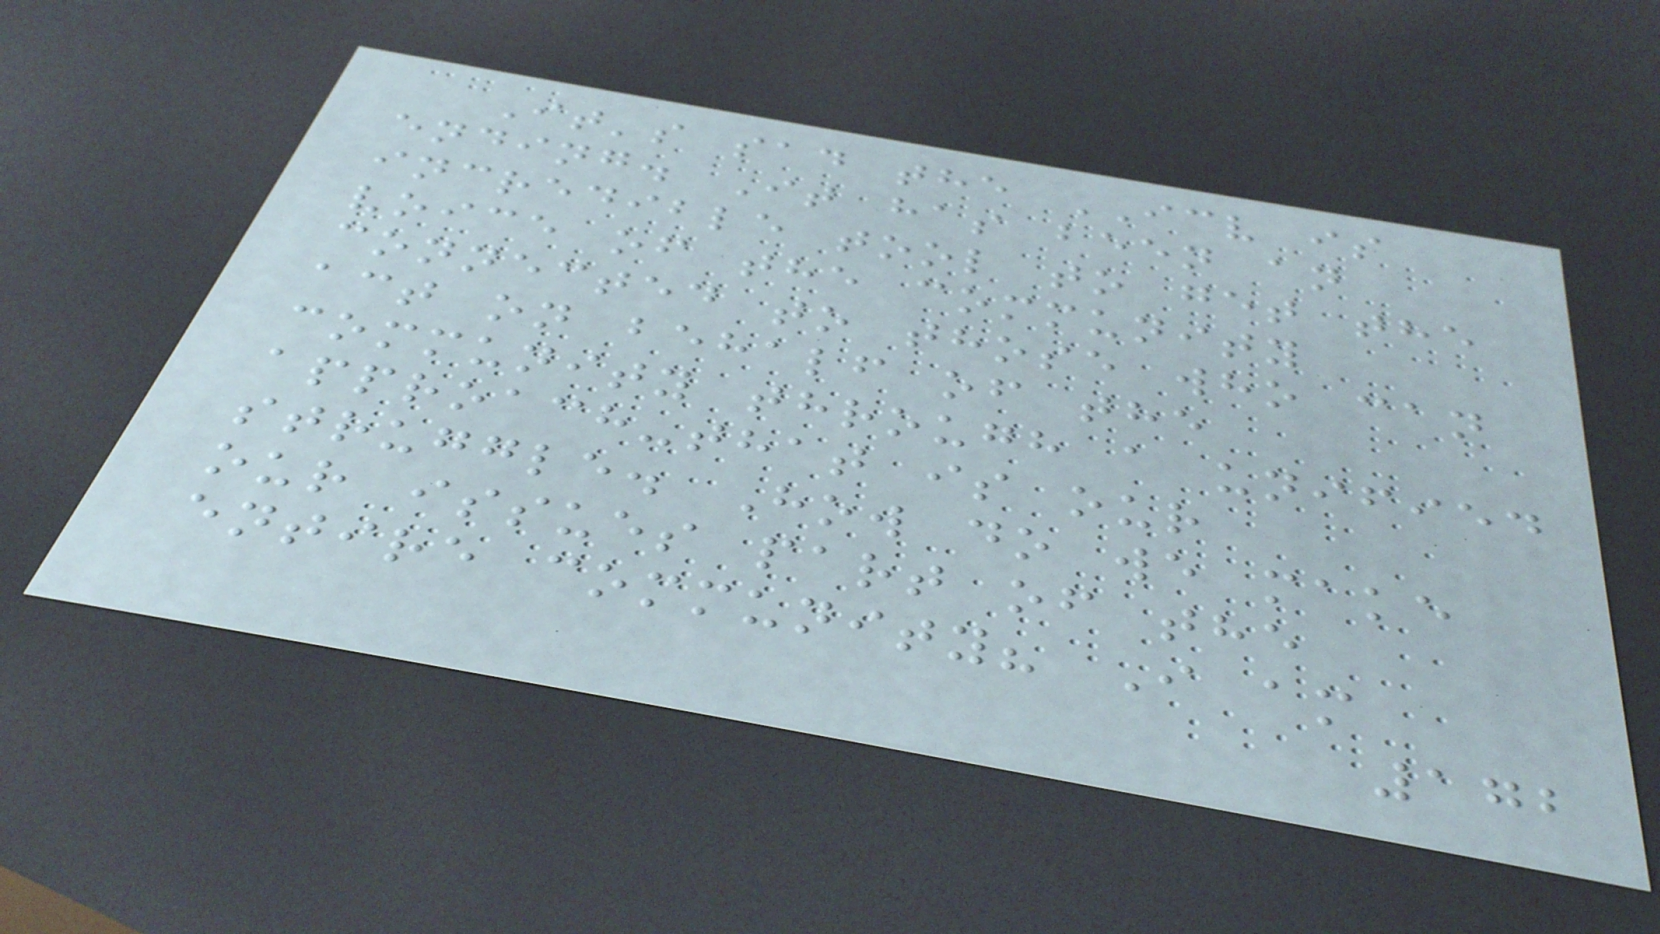It's sad the ICV is
ending. It has been an
incredible tool to get the
voice of the community
connected to those who can
act on behalf of the
community through a unified
approach-that is our
struggle. How do we make
our issues part of the
entire community? I am
172
